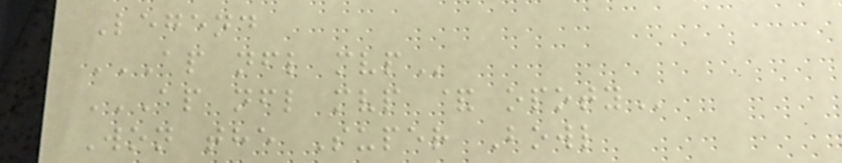Legend
AP NFL MVP
AP NFL MVP & OPOTY
Won the Super Bowl
